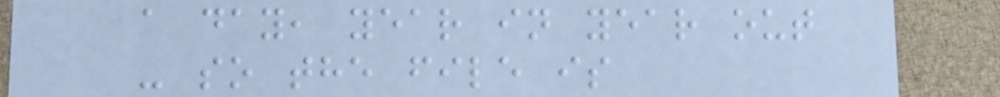a day, year in year out
- so the file is
